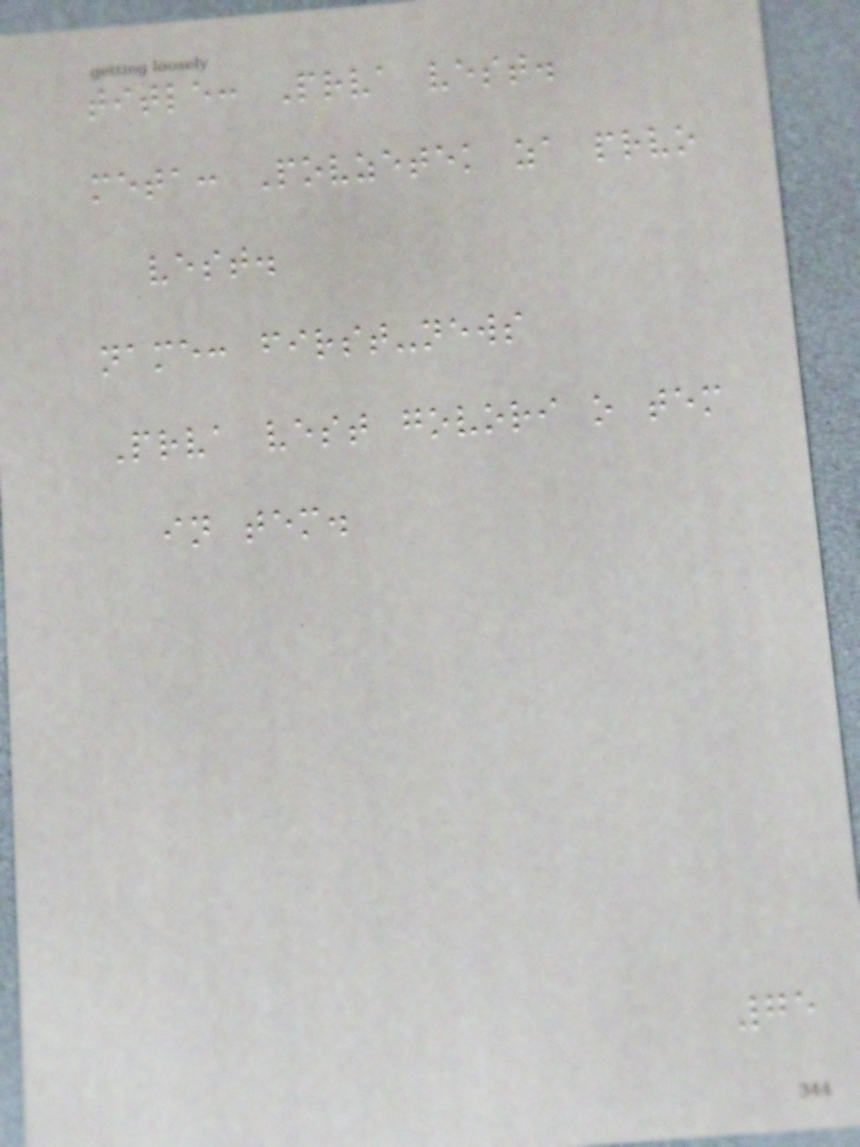title: Prva vest.
meta: Povzetek za prvo
vest.
name: first-news
Prva vest govori o tem
in tem.
75
